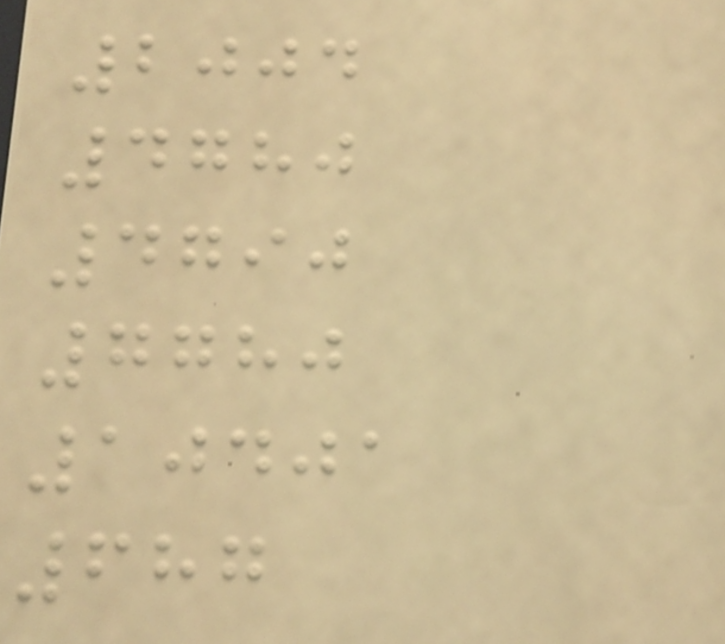2004
4780
4790
7780
10401
687
